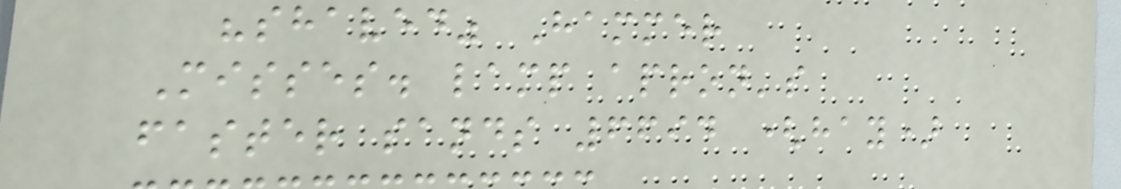"shaved" Hammer
Misses. lamp apron's
faster sands 6694 (hay)
